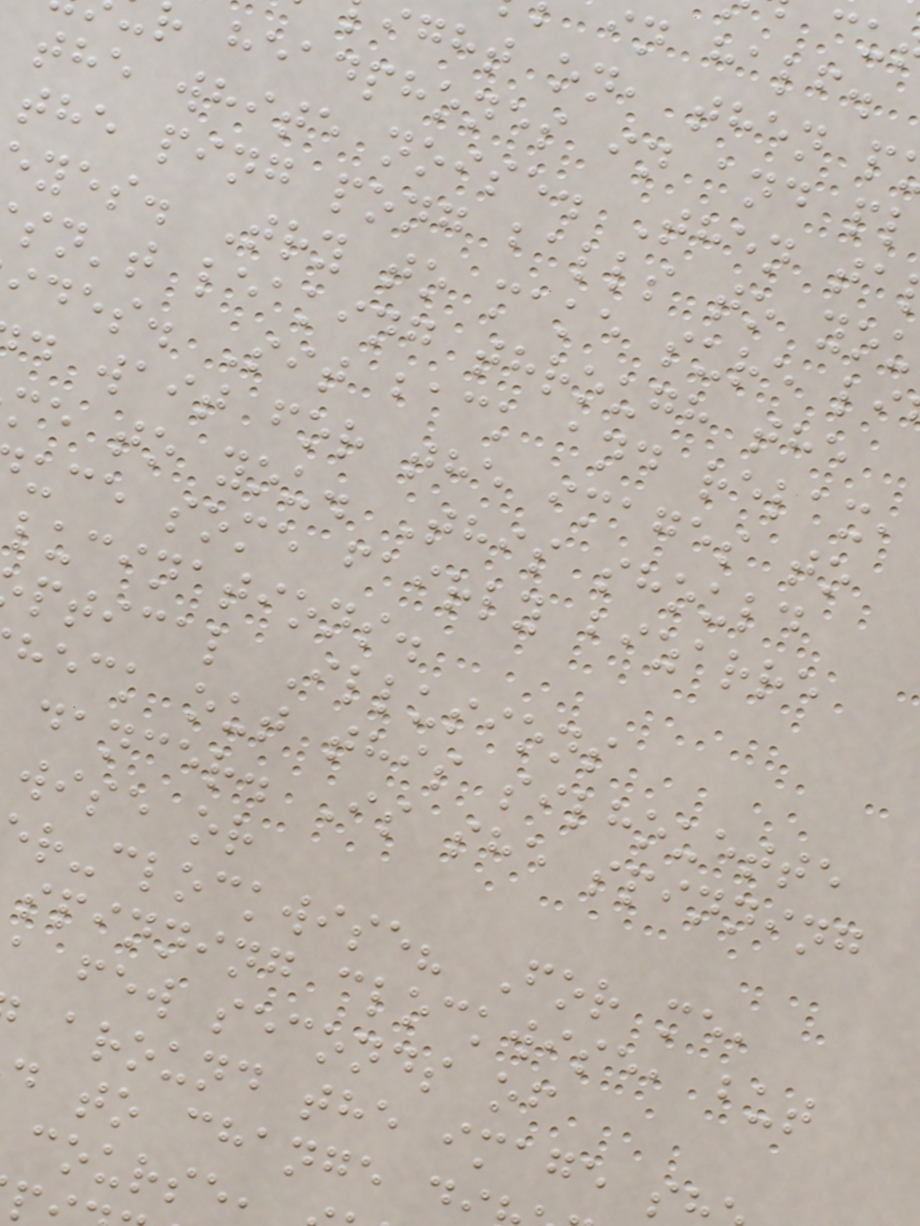in half.
ight on, then p
headphones in and pl
the white noise. Then ta
the ping pong balls to you
yes. Try to make sure li
sn't leaking through the
ides. Sit back and relax,
d wait for the images to
me to you. This should
uce some fairly bizarre
lucinations.
ptical Illusions
heck out this silhouette
dancer. Is she spinning
wise or
r-clockwise? For me,
spinning clockwise, but
a few seconds of
around the image s
d to change d
